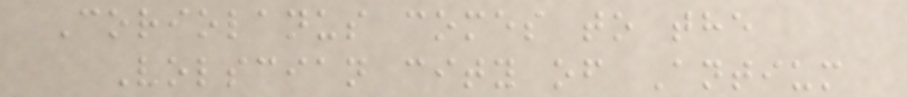Coriolanus comes to the
Volscian city of Antium
